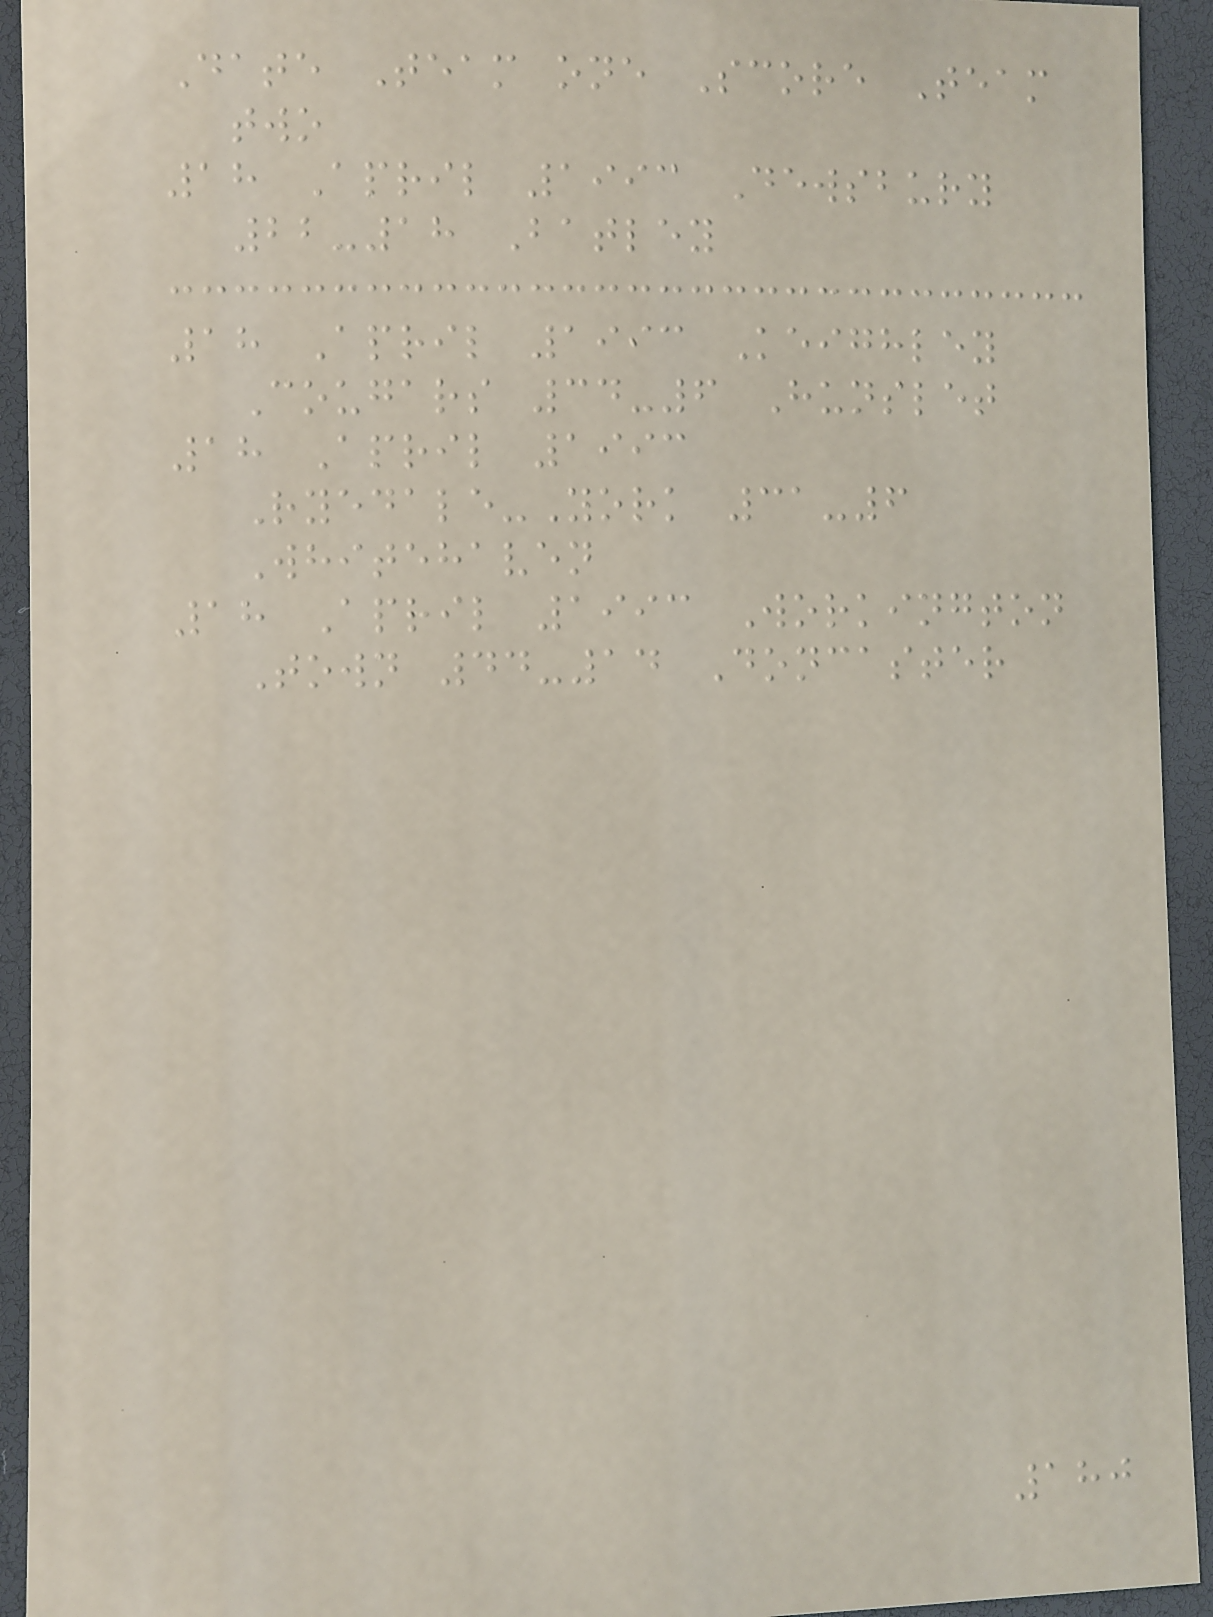Date Team one Score Team
two
18 April 1993 Dewsbury
22-18 Batley
18 April 1993 Keighley
Cougars 34-6 Hunslet
18 April 1993
Ryedale-York 31-6
Whitehaven
18 April 1993 Workington
Town 44-14 Doncaster
180
